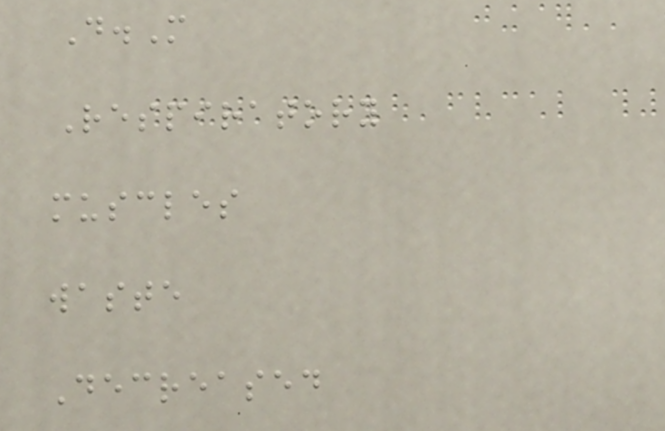D.M
Respiratory
muscles
waste
Decreased
